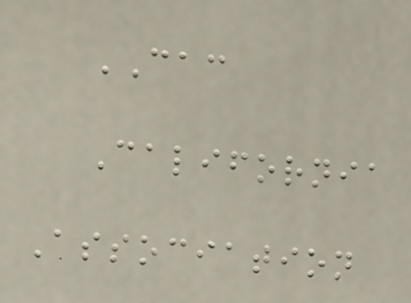CAC
California
Association
